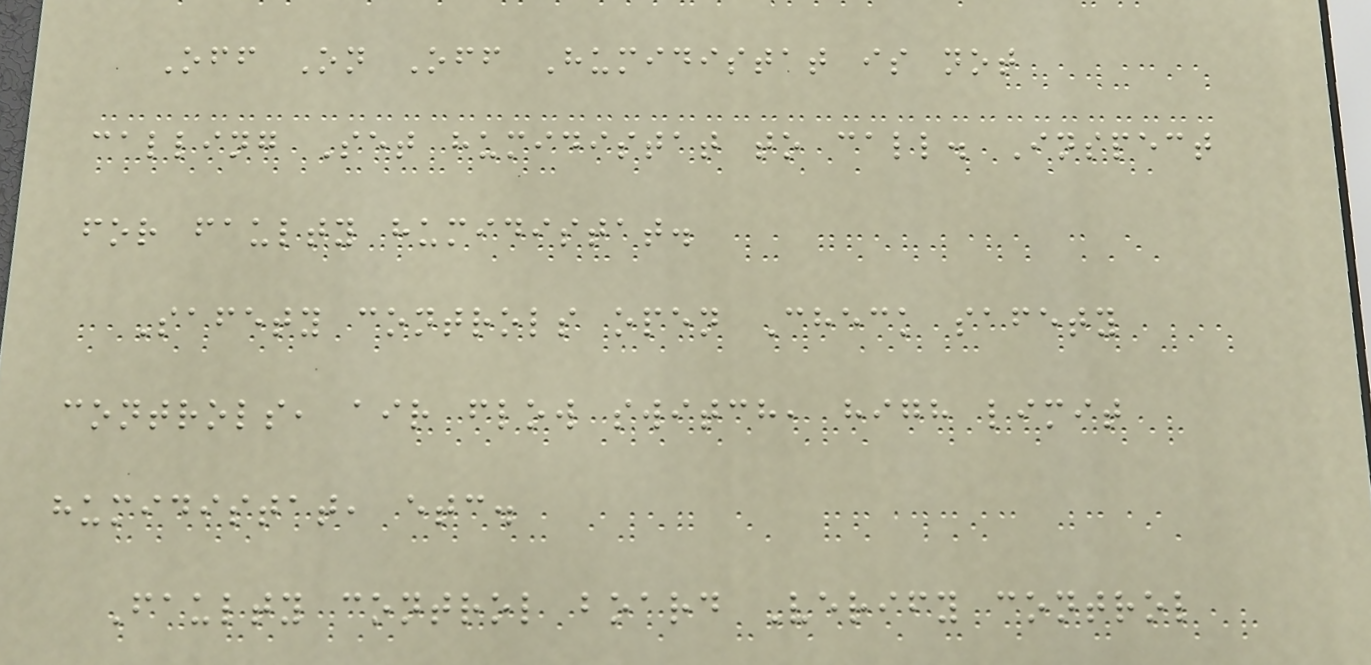Off On Off Humidistat is not
calling Set humidistat to call. Inspect
for faulty humidistat.
Safety controls open Check safety
controls, air flow switch, high limit
humidistat, etc.
Faulty control board Verify control
